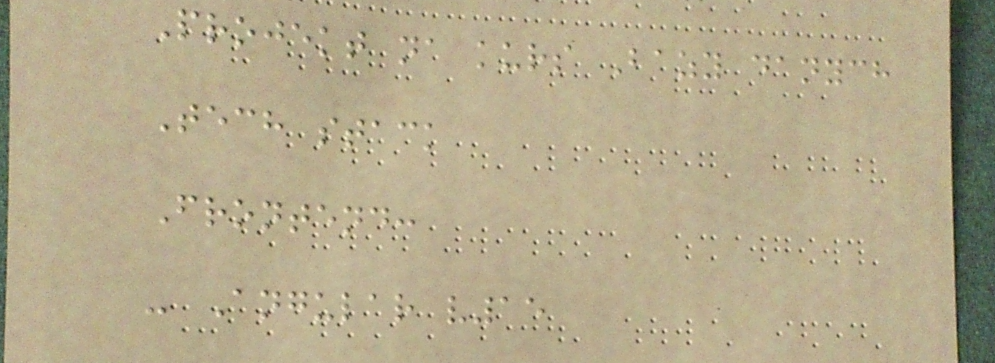Projekt na kurs Bazy danych
Tech stack
Frontend:
- Angular v15
